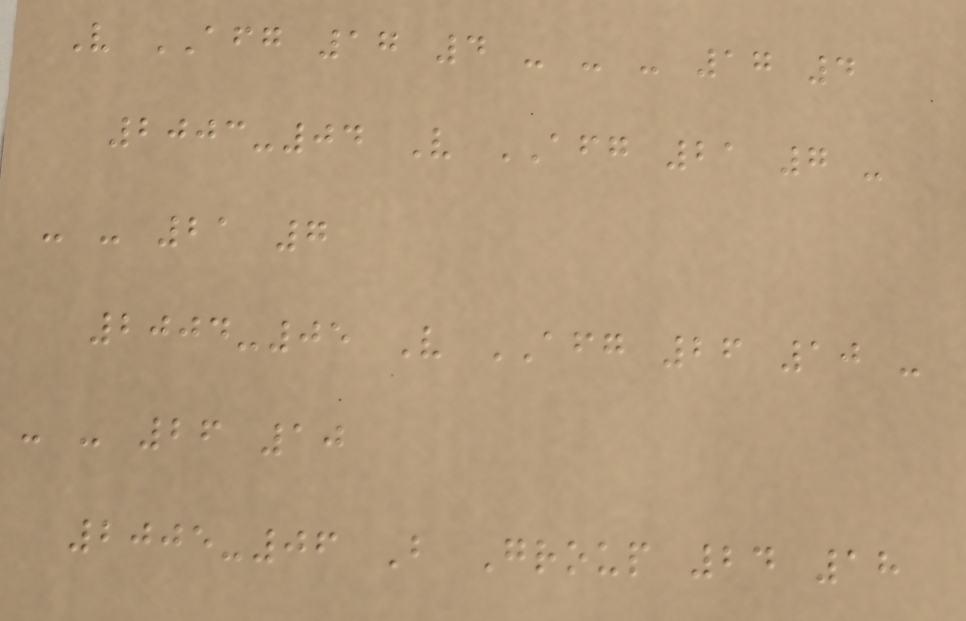V AFG 17 4 - - - 17 4
2003-04 V AFG 21 7 -
- - 21 7
2004-05 V AFG 26 10 -
- - 26 10
2005-06 B Group 24 18
